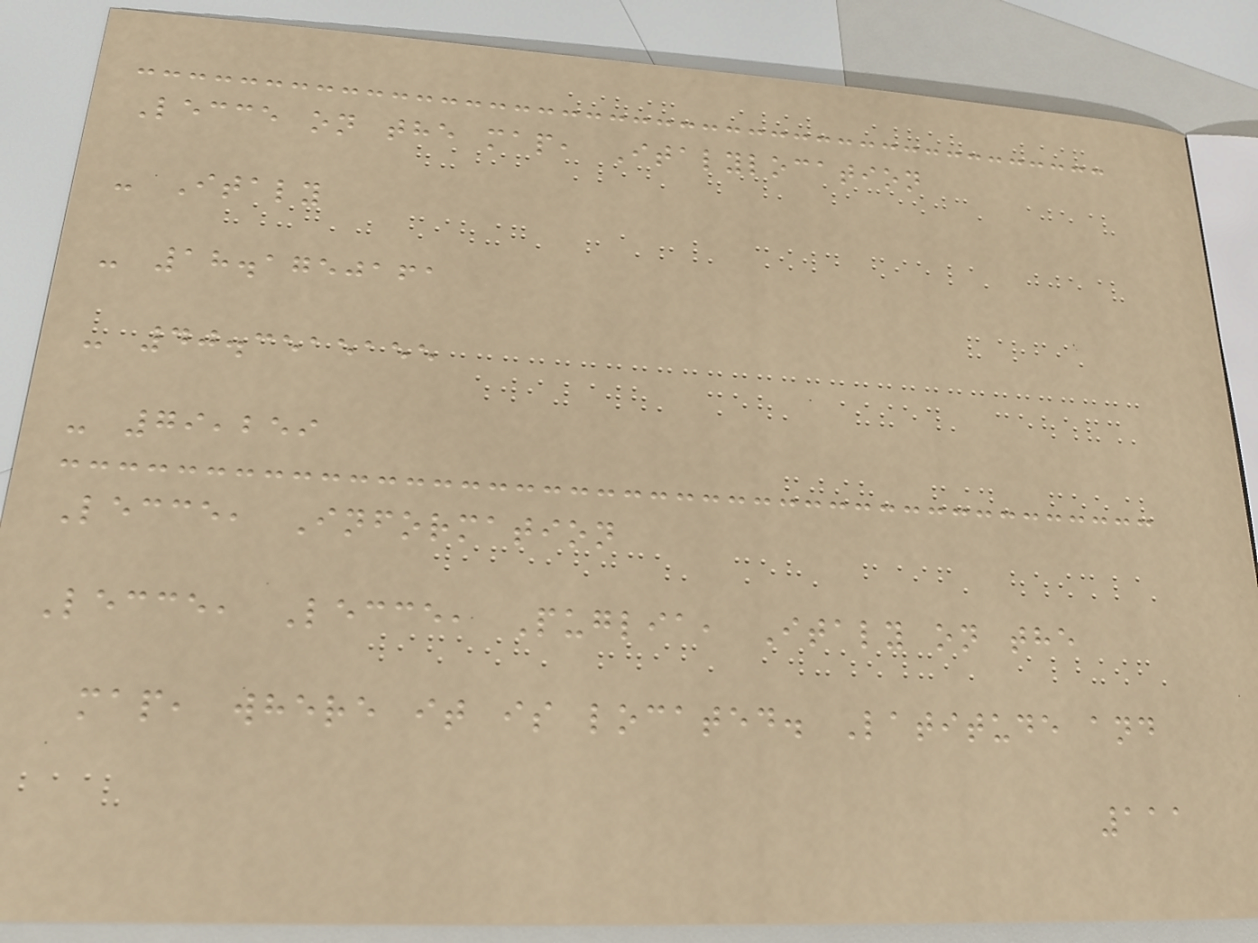Lecce on the map, Italylocation
- Italy
- 18.1750161
- 40.3515155
- 79,259
Lecce, Information
Lecce, Lecce, Puglia, Italy on the
map, where it is located. Latitude and
111
